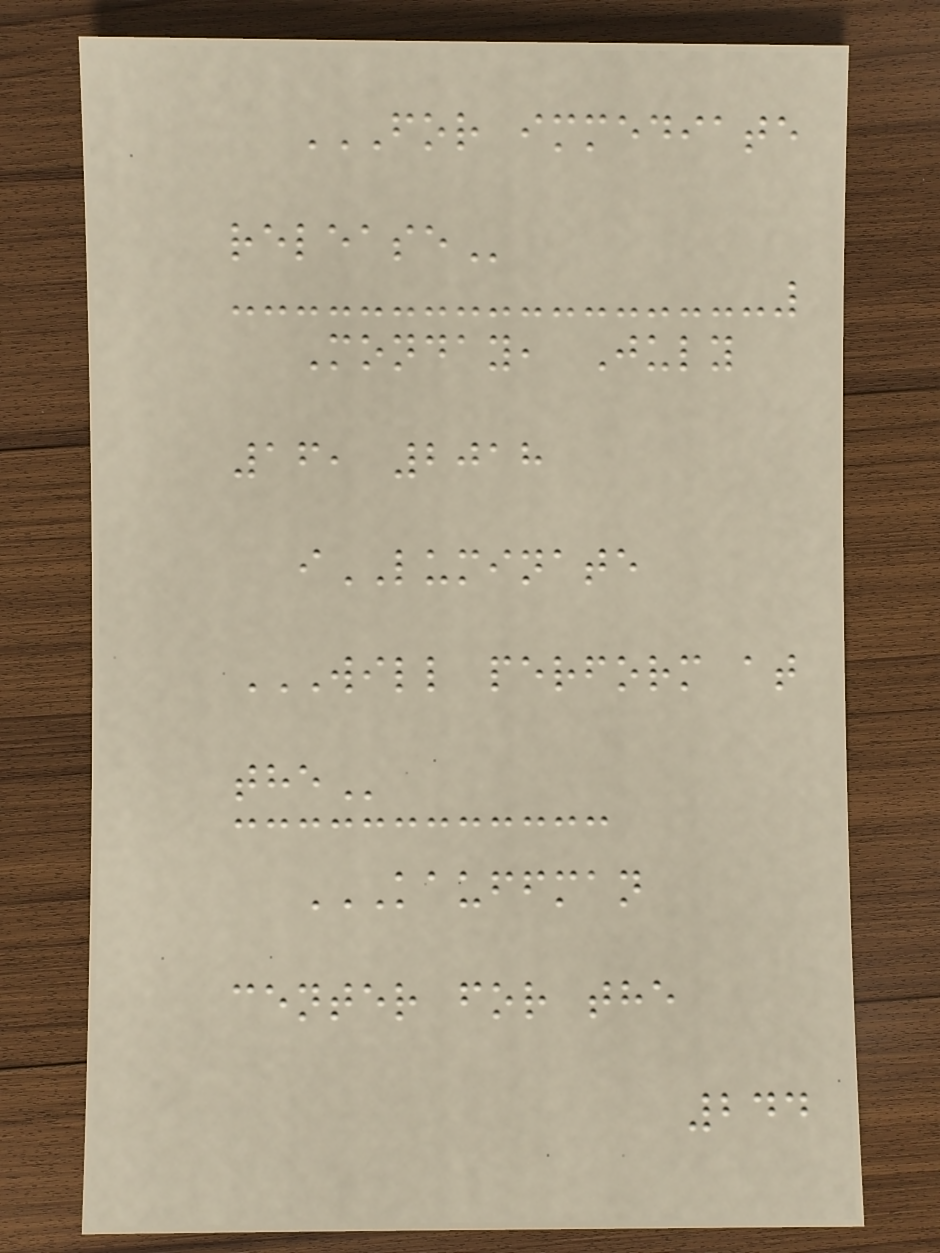FOR IMMEDIATE
RELEASE
Monday, July
16, 2018
iLUMINATE
WILL PERFORM AT
THE
KAUFFMAN
CENTER FOR THE
244
